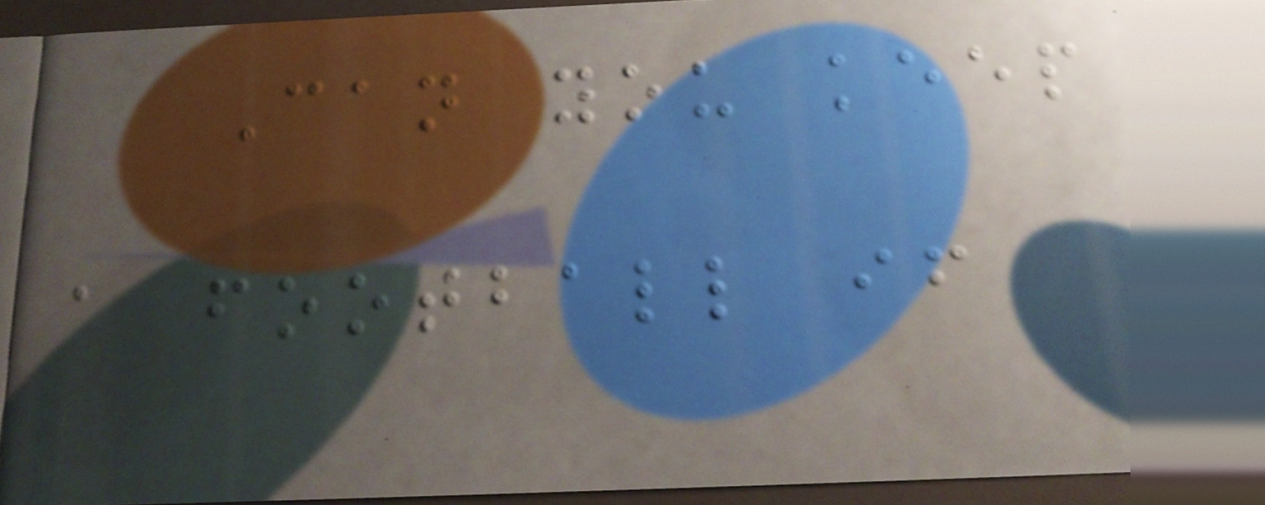Can you keep
a football if
